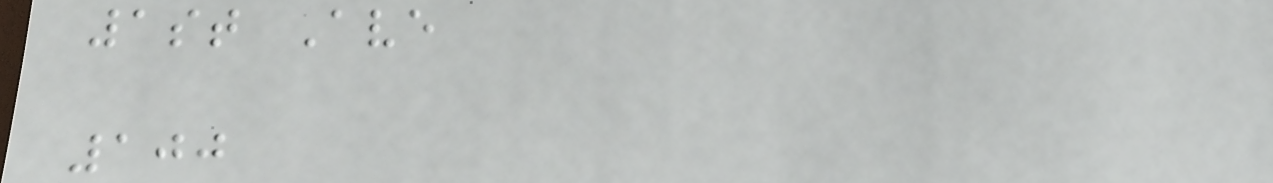1st Ave
100
